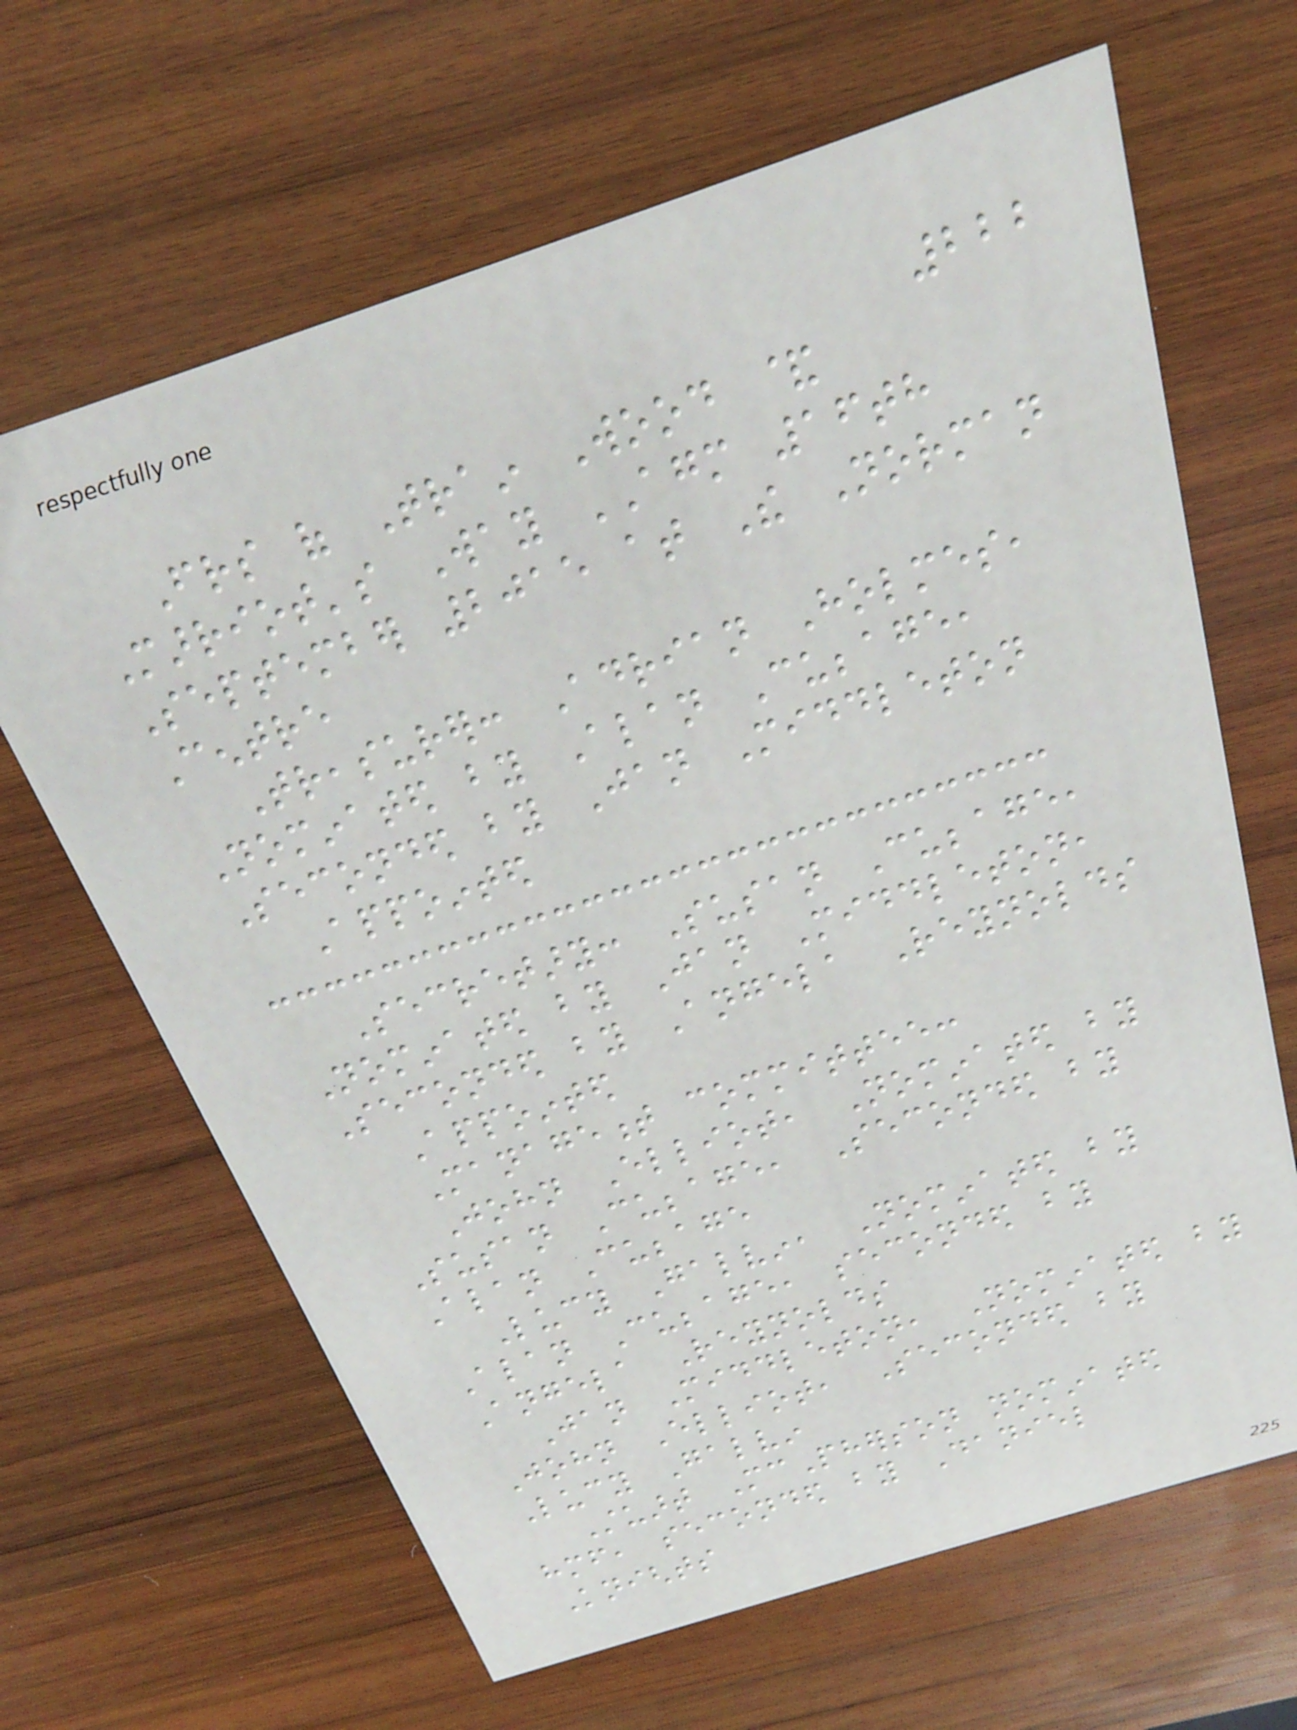222
Friends of Train Wood &
Marriot's Way AGM 16th
September 2015 at The Norman
Centre
Treasurer: Adrian Holmes,
Nominated by Alan Cubbage,
Seconded by Jan Middleton
Appointed
Secretary: Susan Cubbage,
Nominated by Jan Middleton,
Seconded by Angela Reynolds
Appointed
Management committee:
John Elliot, Nominated by
Susan Cubbage, Seconded by
Alan Cubbage
Lucy Galvin, Nominated by
Alan Cubbage, seconded by
Angela Reynolds
Jan Middleton, Nominated by
John Elliot, Seconded by
Lucy Galvin
Stuart McPherson nominated
himself, seconded by Daniel
Knights
